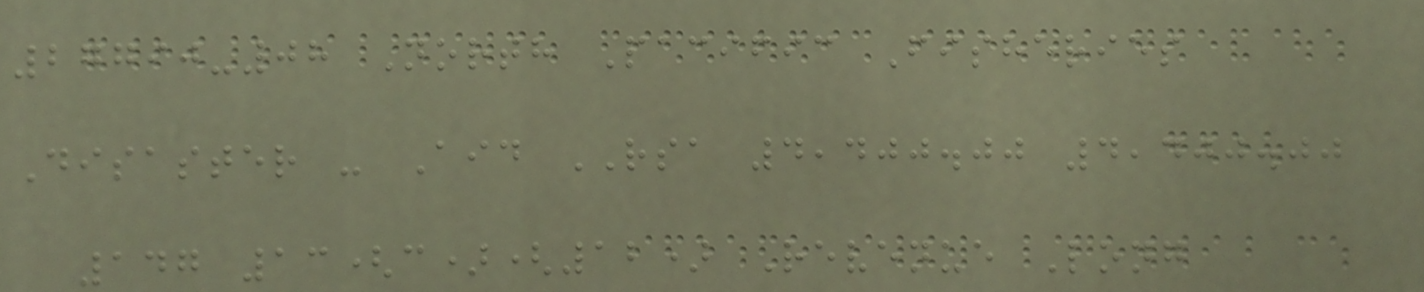27790-08 North Pacific Fisheries
Disaster - Aid RSA 4,400.00 4,400.00
147 13(c)(12) Revenue Long
